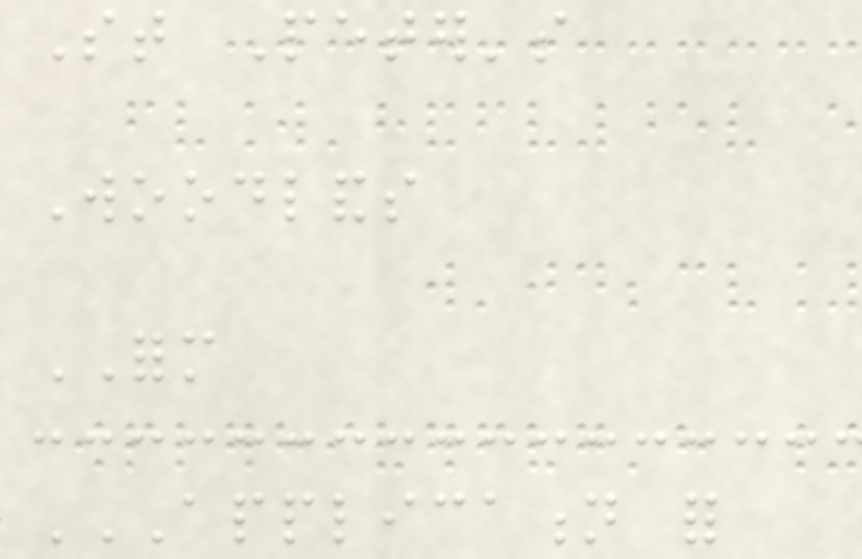St Peter's
Woodlands
FORM
APPLICATION FOR
